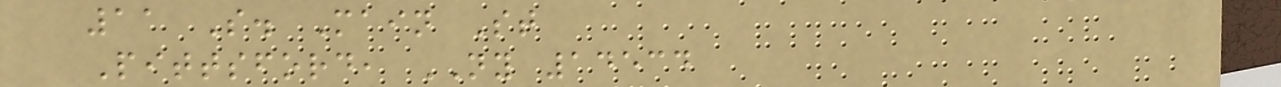11 S. Main St
Pittsford, NY 14534
